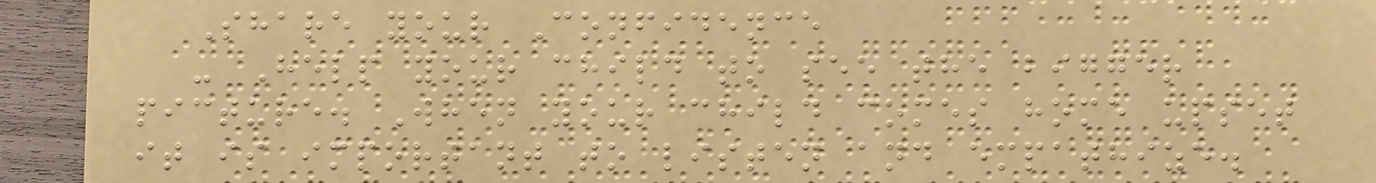Share your Confidence
- Help your child to see the bigger
picture. When your child comes home upset
it is important to listen and empathize.
